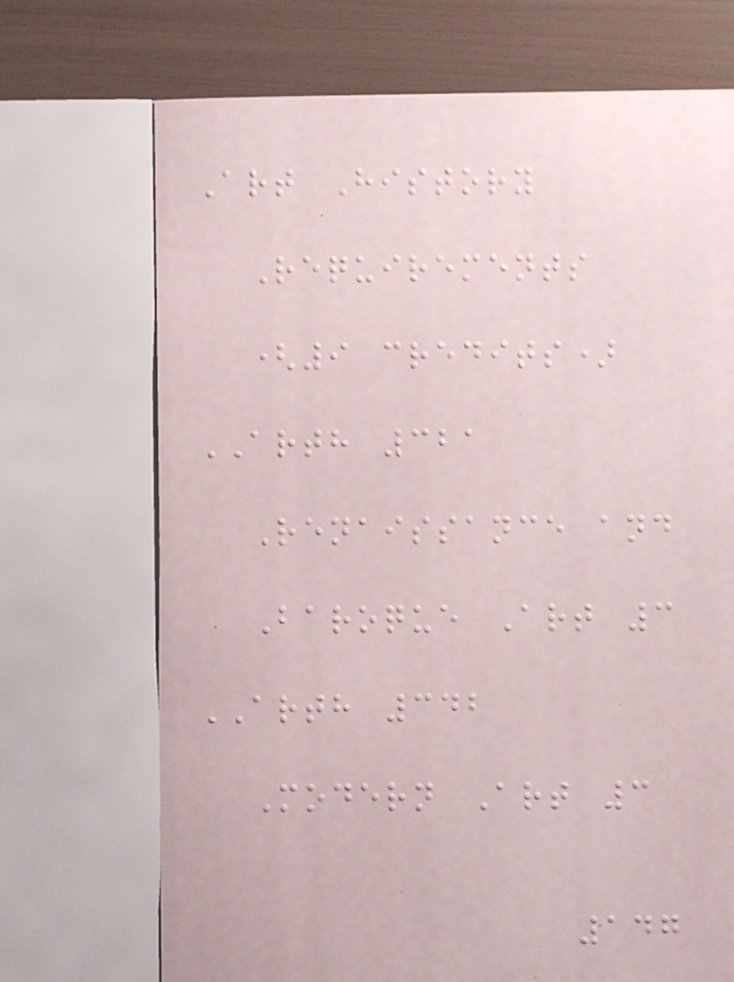Art History
Requirements
(9 credits)
ARTH 321
Renaissance and
Baroque Art 3
ARTH 342
Modern Art 3
147
